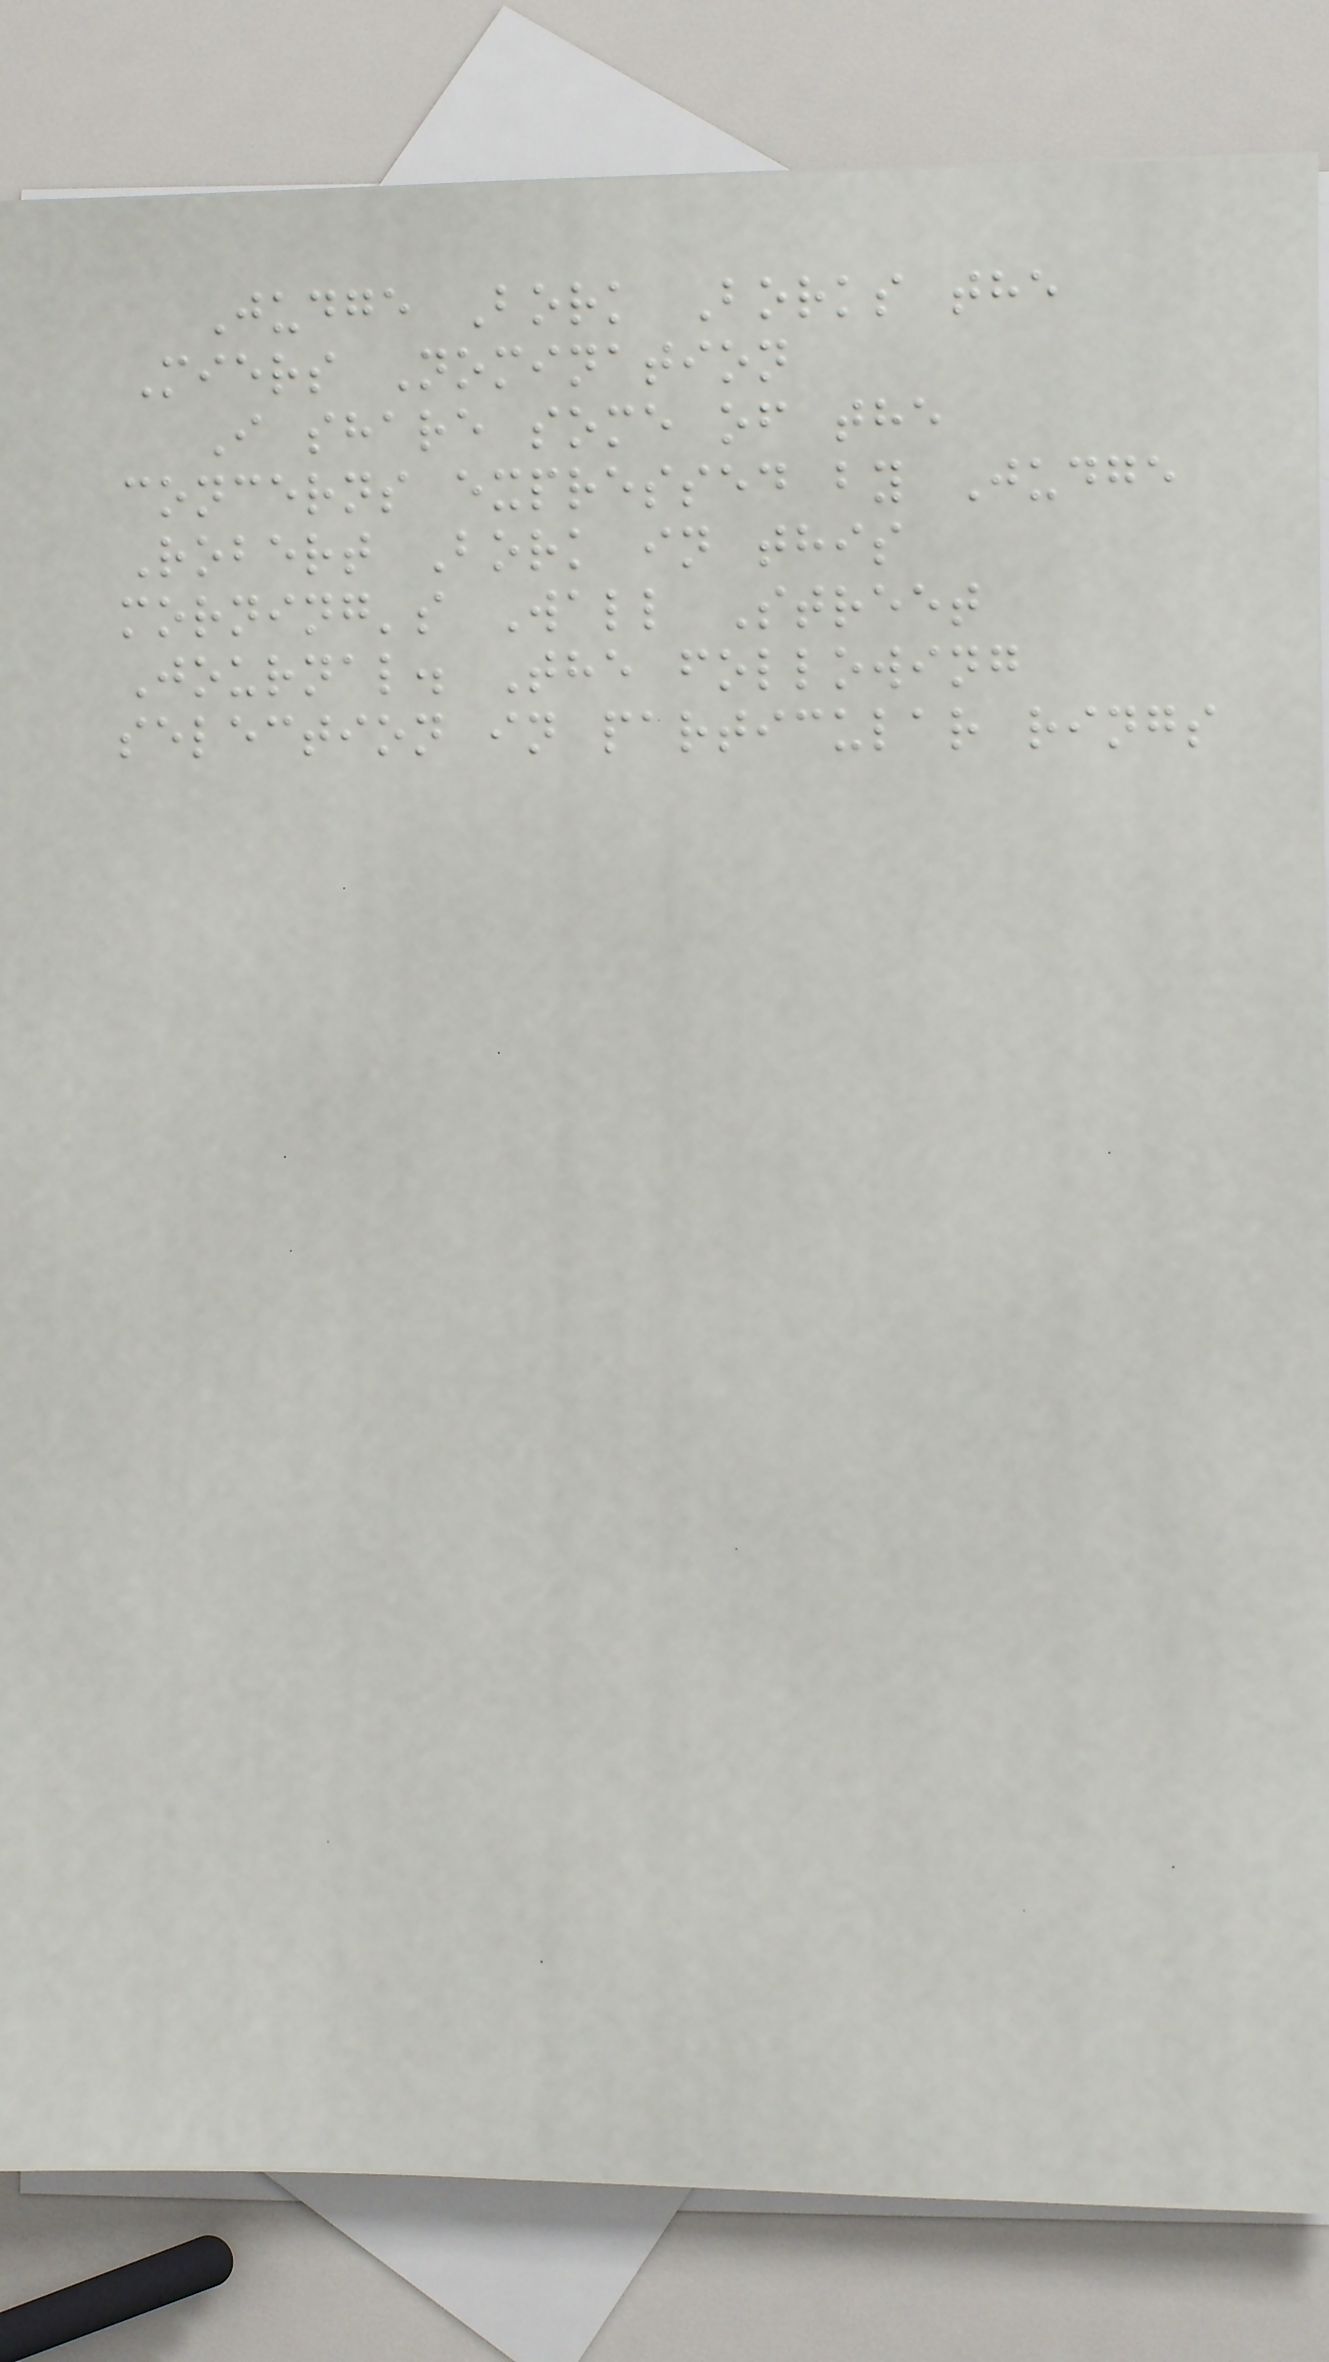Judge Bork Borks the
Miers Nomination
I share some of the
concerns expressed by Judge
Robert Bork in this
morning's Wall Street
Journal. The following
selection in particular rings
